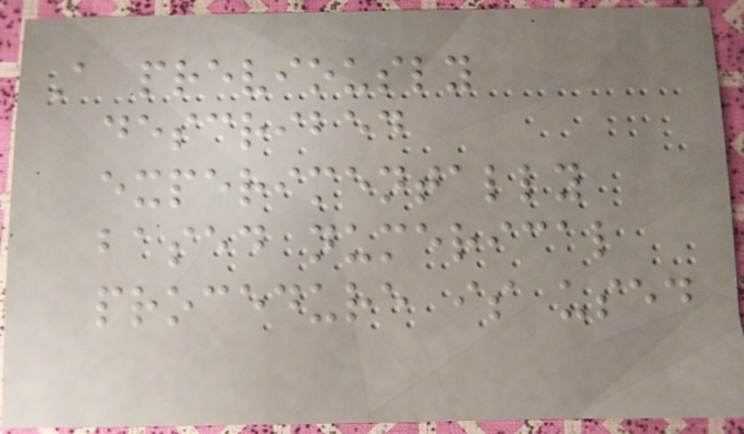A previously
described
experimentally
based numerical
procedure is used
